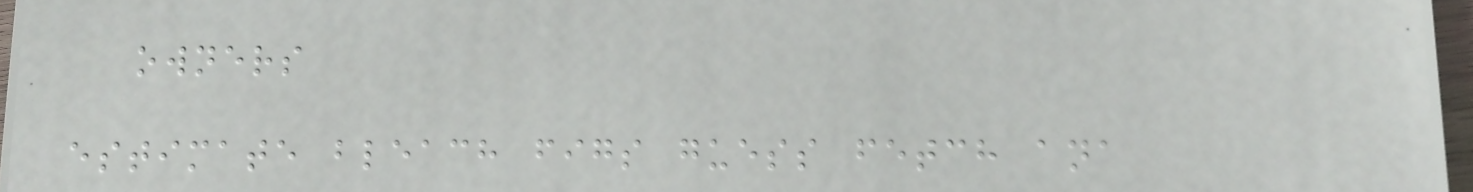owners
estimate bleach figs guess fetch ana
